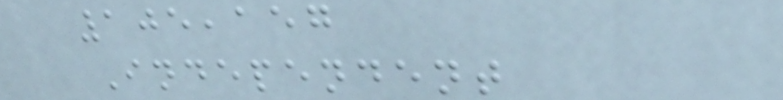105,157
Independent
